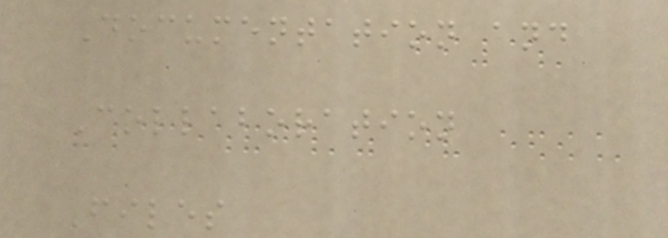Documentation and
Collaboration
Files
